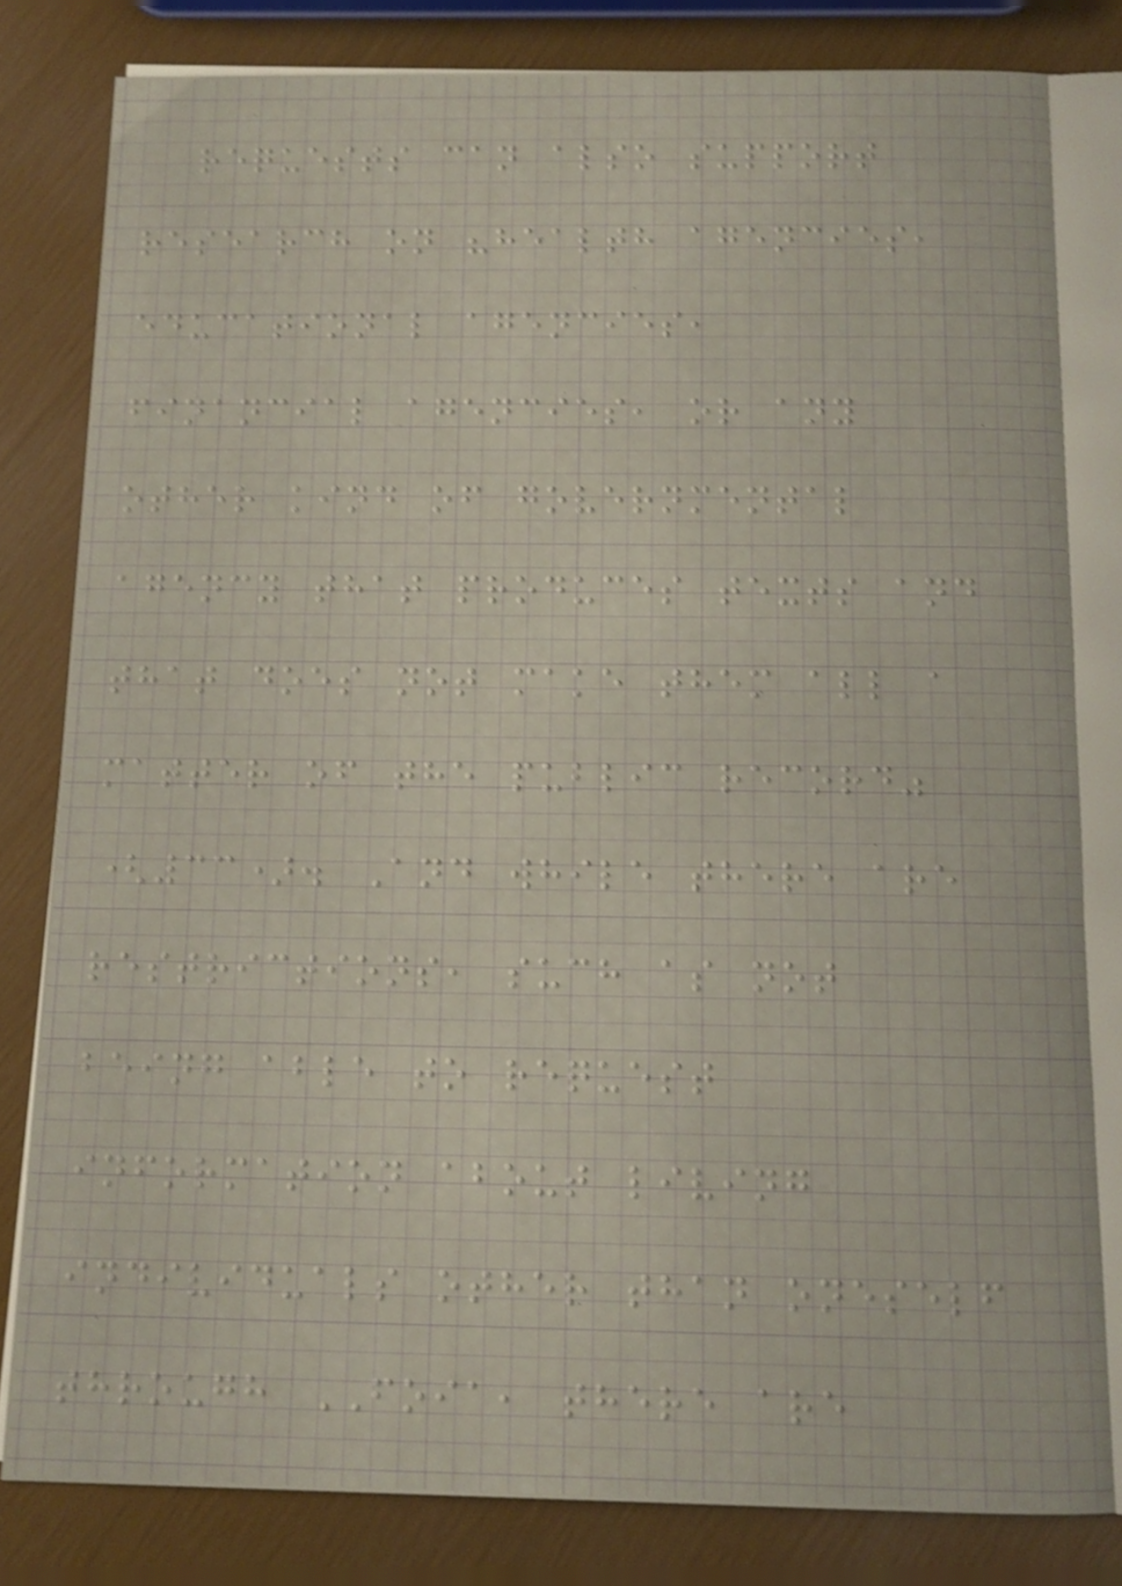requests can also support
research on "health agencies,
educational agencies,
financial agencies, or any
other kind of governmental
agency that produces texts and
that does not make them all a
matter of the public record"
(33). And while there are
restrictions, such as not
being able to request
information about living
individuals other than oneself
through FOIA, there are
